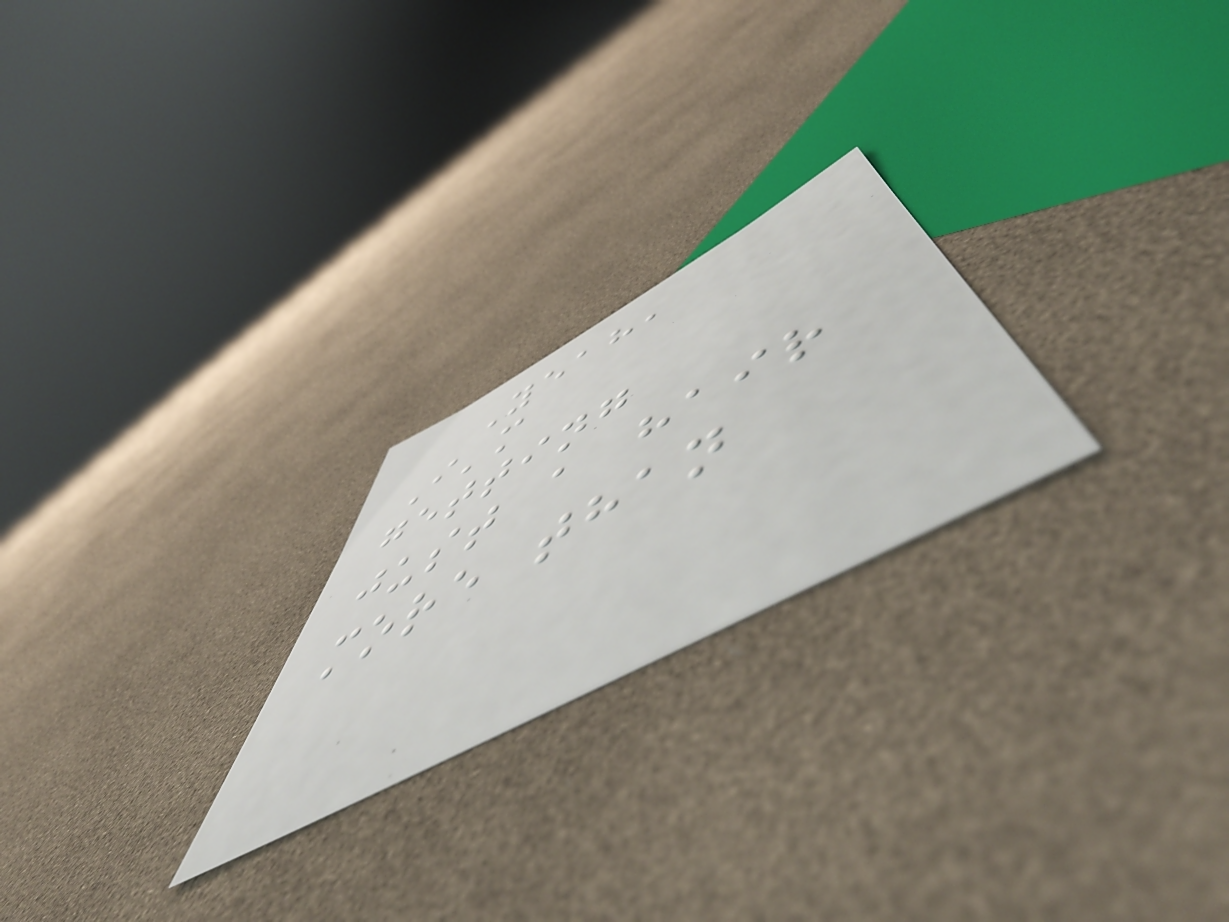Yeah,
I'm
getting
just a hair
more than
